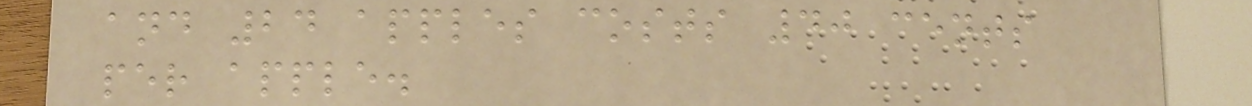and 24 apples costs 40 cents
per apple.
